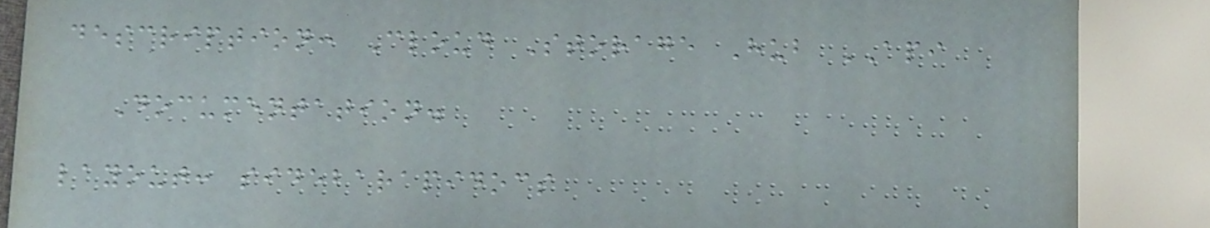description: Cloud Storage Hub API
Documentation.
layout: sidebarapidocs
